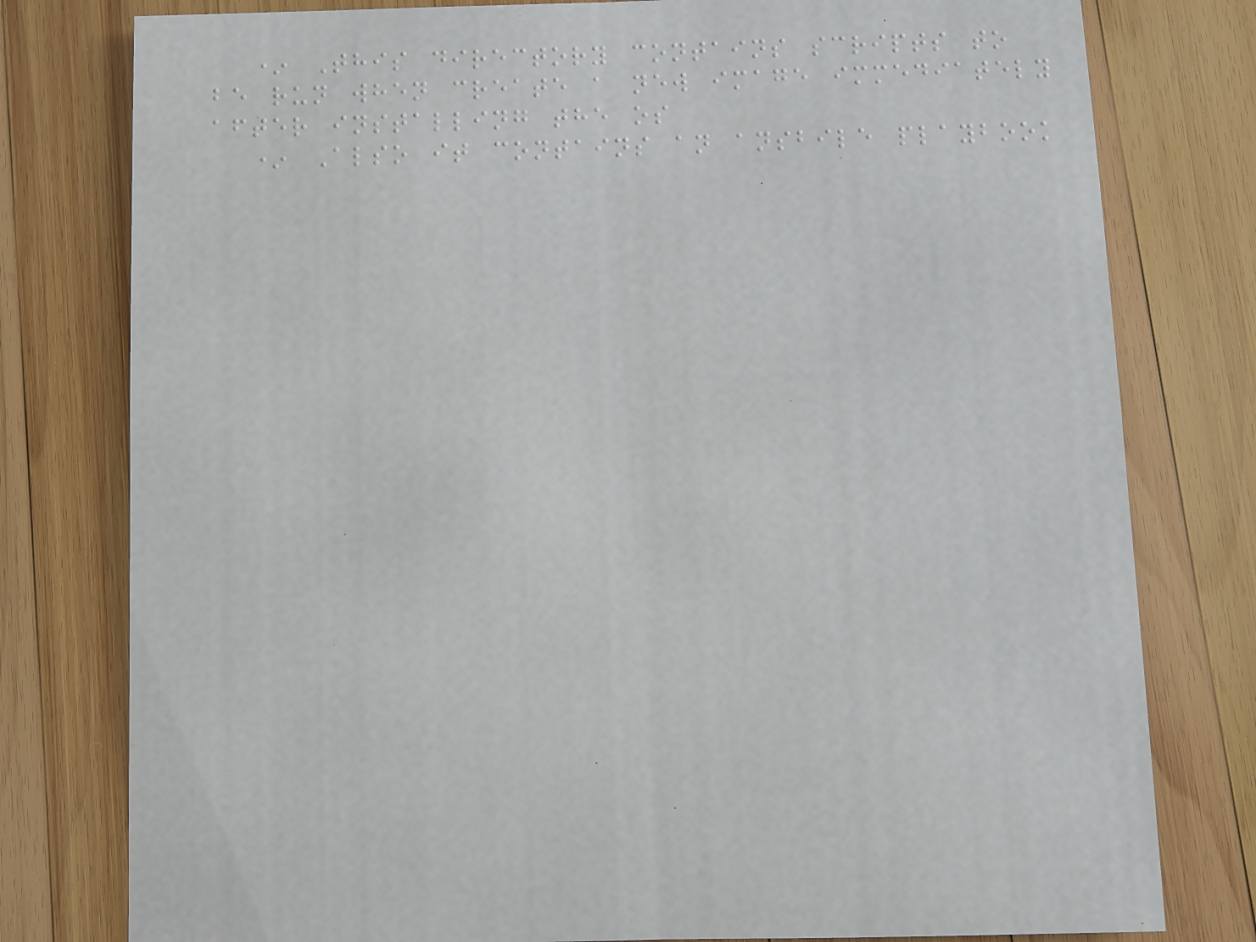* This directory contains scripts to
be run when create a new image immediately
after installing the os
* Also it contains an ansbile playbook
